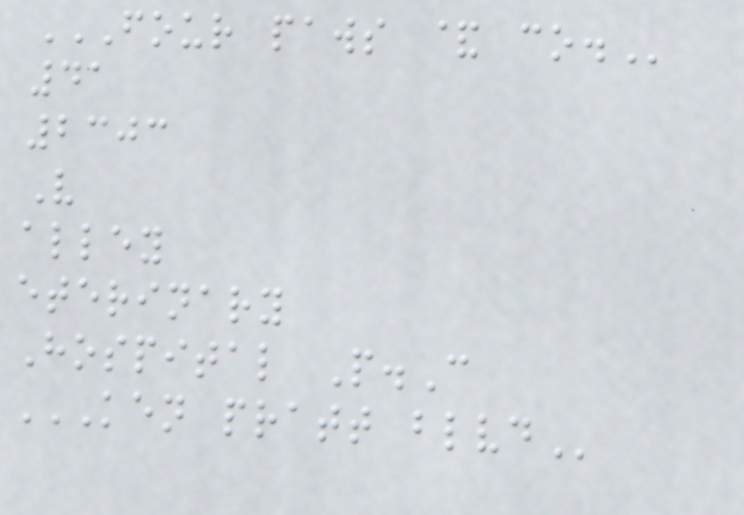FOUR PAWS & CO.
41
2303
V
alley
eterinary
Hospital P.C
KEN PRATT BLVD
